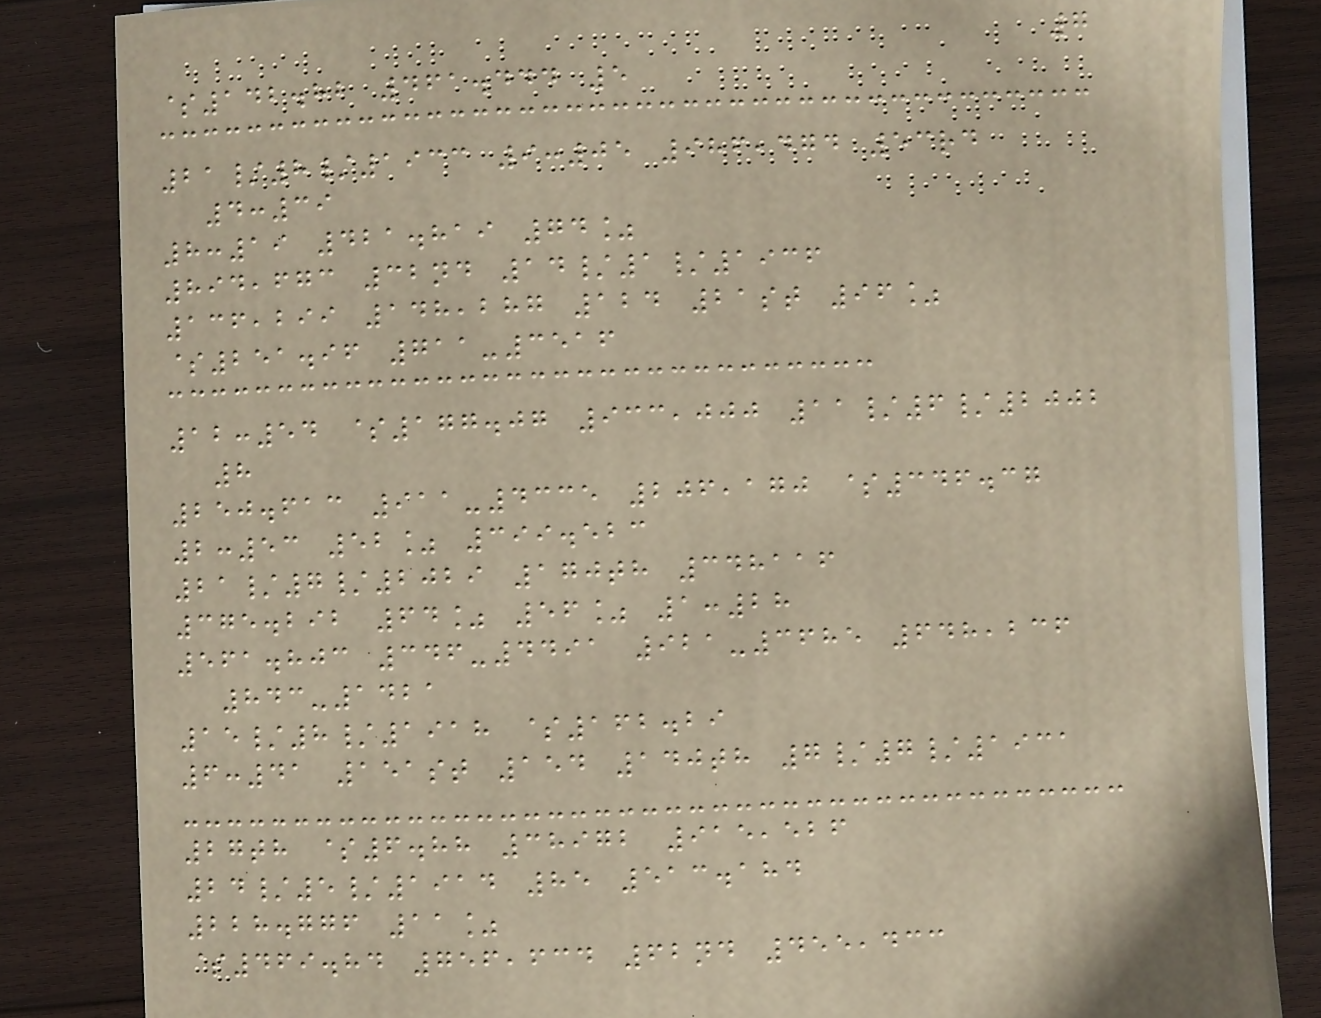7
$142.82 461.444 5
21/8/1933 9:05 986,474 53rd
4:39
8:19 421.819 74%
894,673 32nd 14/1/1936
136,299 148,287 124 21st 96%
$251.96 711-3516
12:54 $177.07 933,000 11/6/2002
8
250.613 911-4335 206,170 $346.37
2:53 52% 399.523
21/7/2029 170th 348116
375.292 64% 56% 1:28
561.803 346-4491 921-3685 648,236
843-1421
15/8/1918 $162.29
6:41 151st 154 140th 7/7/1931
27th $6.88 38972 915,526
24/5/1914 85 513.184
228.776 11%
$469.84 756,634 62nd 455,433
